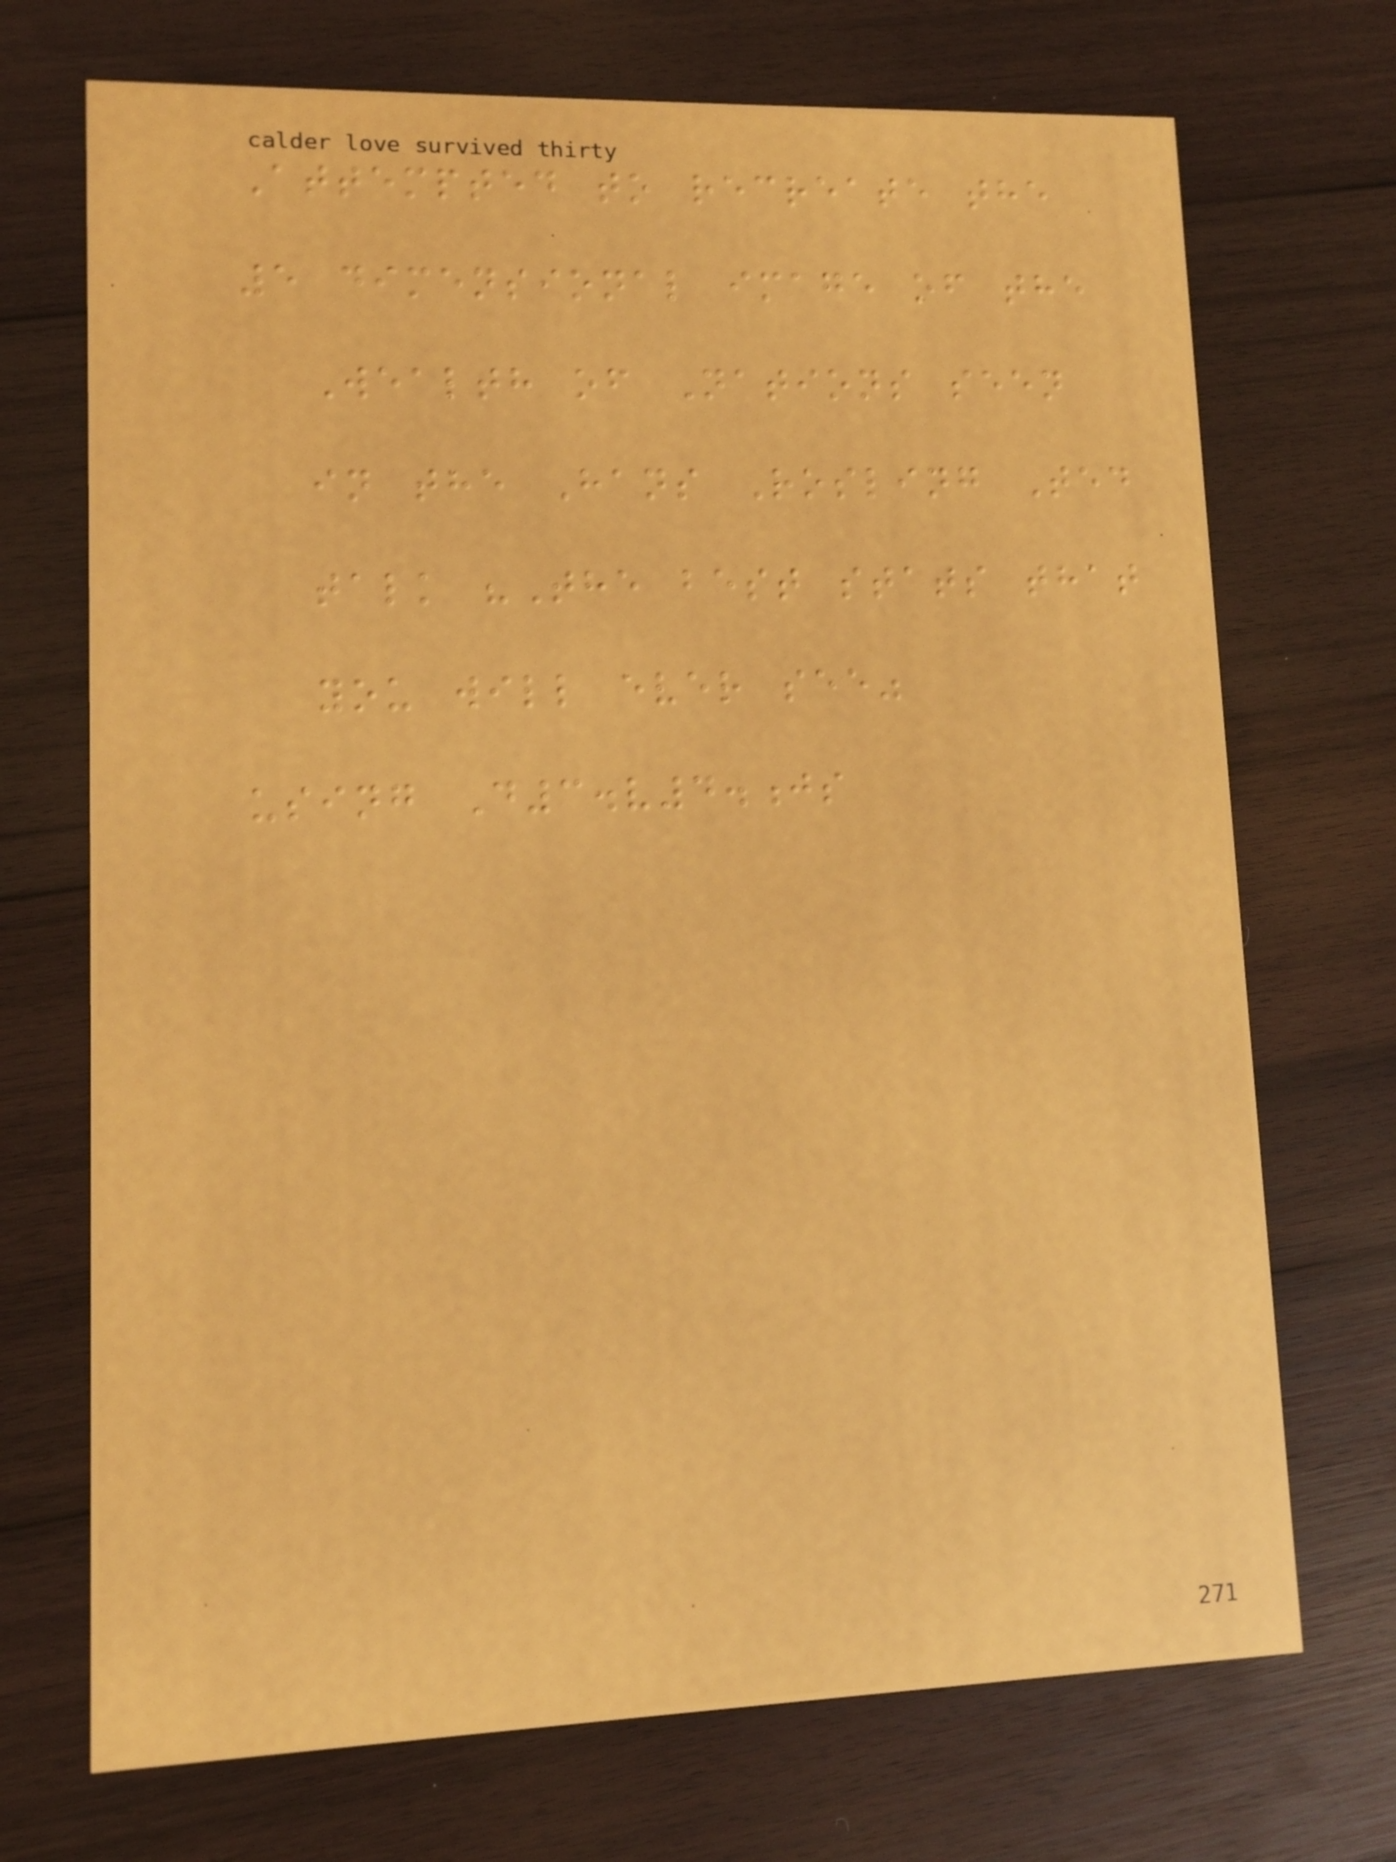Attempted to recreate the
5 dimensional image of the
Wealth of Nations seen
in the Hans Rosling Ted
talk "The best stats that
you will ever see"
using D3.v4.js
